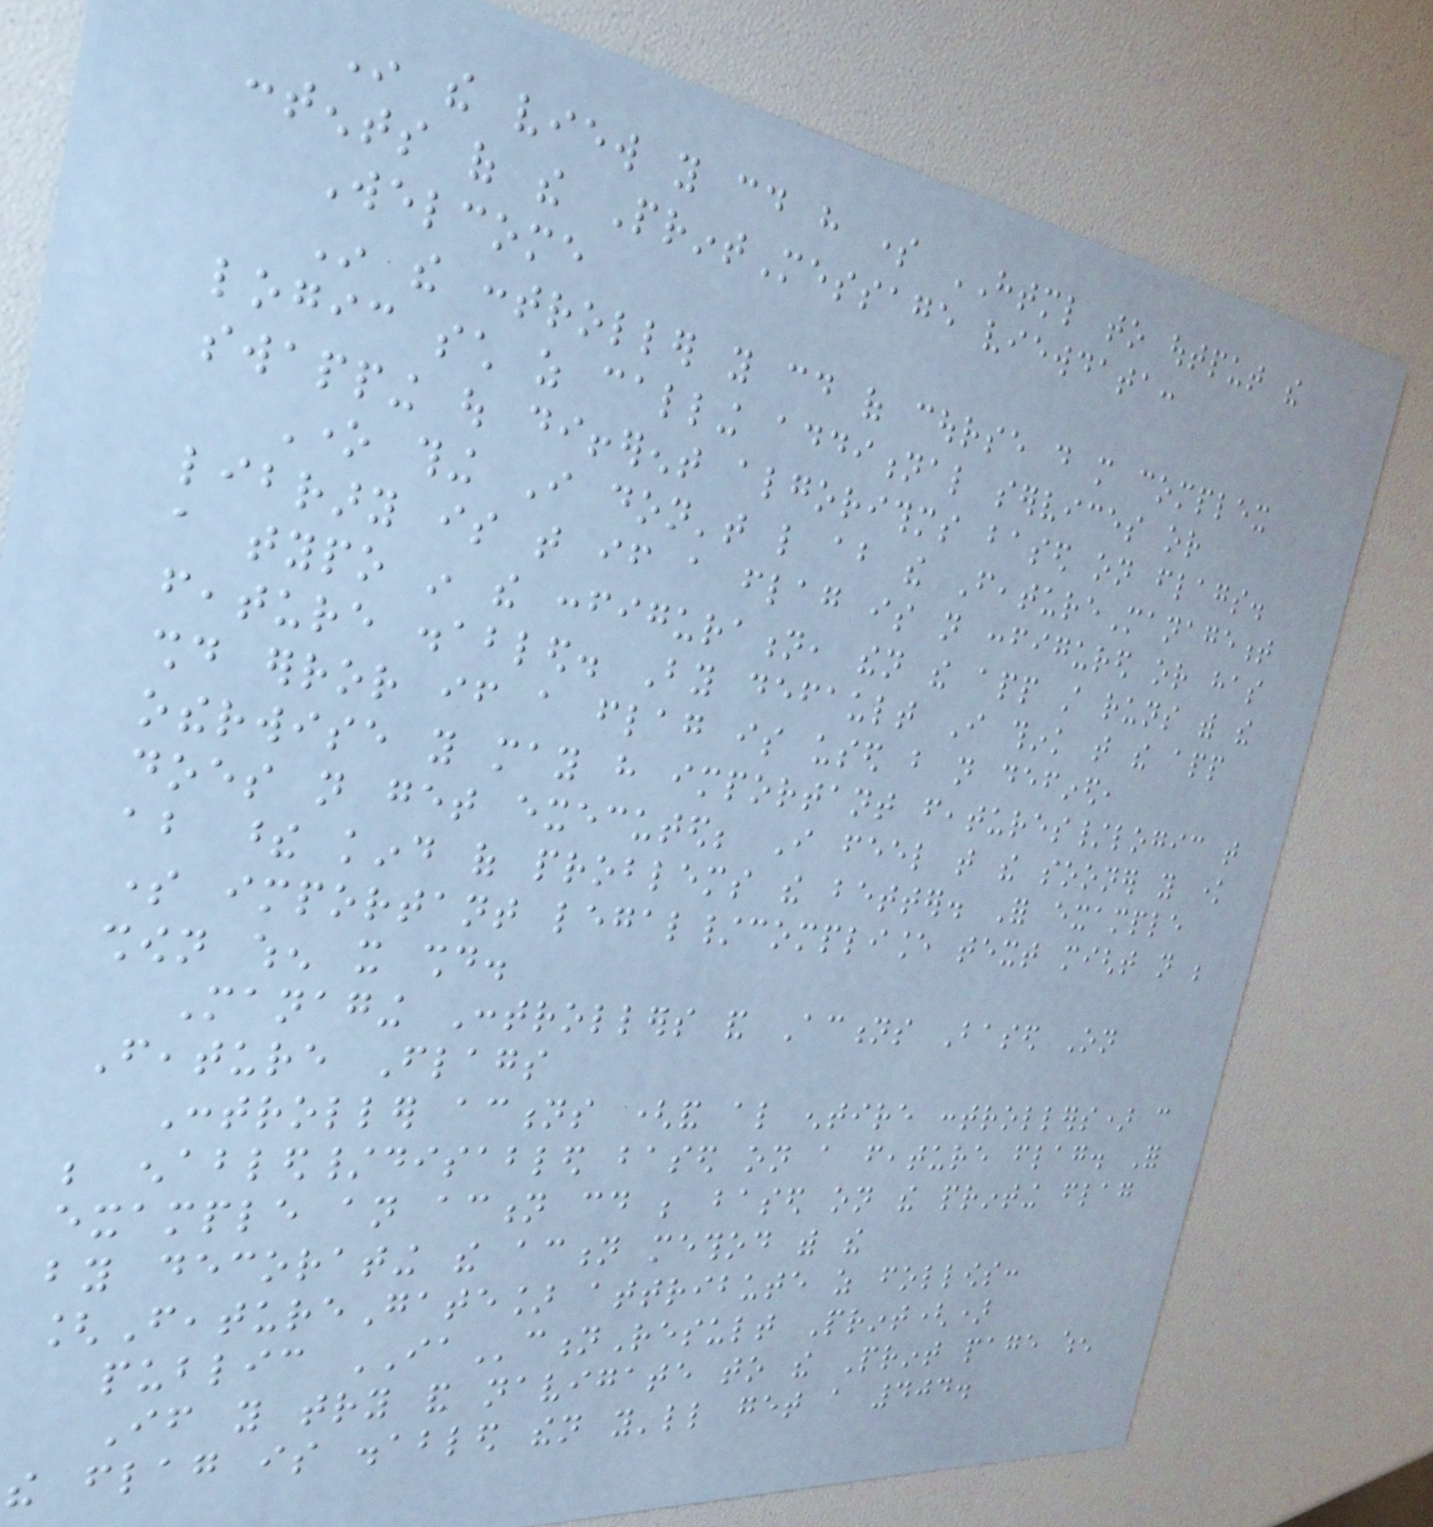In the view you could have some HTML to output the
contents of the PrintMessage viewdata:
Welcome
In the controller you could of course do more complex
logic such as calling additional services or
swapping out different algorithms based on flags.
One thing I don't like about the FeatureManagement
library is that if a flag is not configured or has
a typo in the configuration, then the app still runs with the
feature disabled. By default I think that the app
should error if a flag is used but not defined,
otherwise you may have important features/logic that
does not get executed; I feel that the sooner you know
about these kind of problems the better. For example
some important legal/compliance text might not be
shown when it should.
Managing Controllers and Actions Based On
Feature Flags
Controller actions (and also entire controllers) can
be enabled/disabled based on a feature flag. For
example an action could be based on the printing flag
by decorating the action method with the
[FeatureGate] attribute as follows:
public IActionResult Print()
If you try and navigate to the Print page when
the flag is disabled then you'll get a 404.
